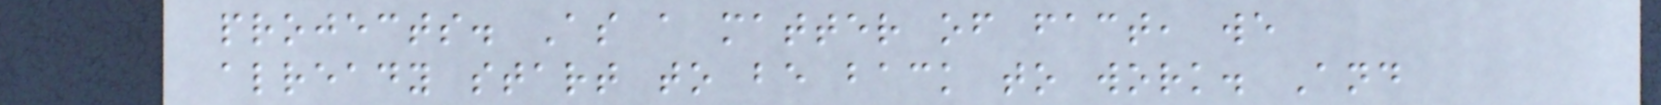projects. As a matter of fact, we
already start to be back to work. And
